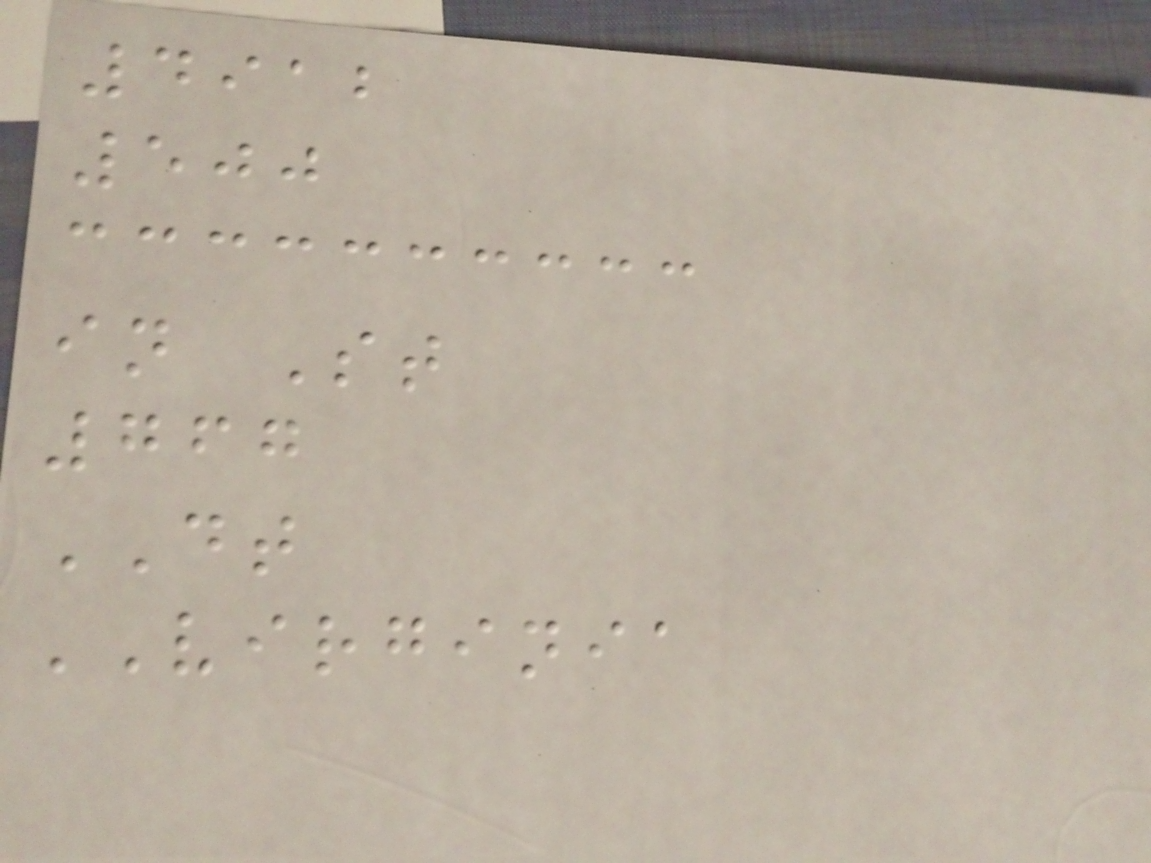4912
500
in St
767
DT
VIRGINIA
